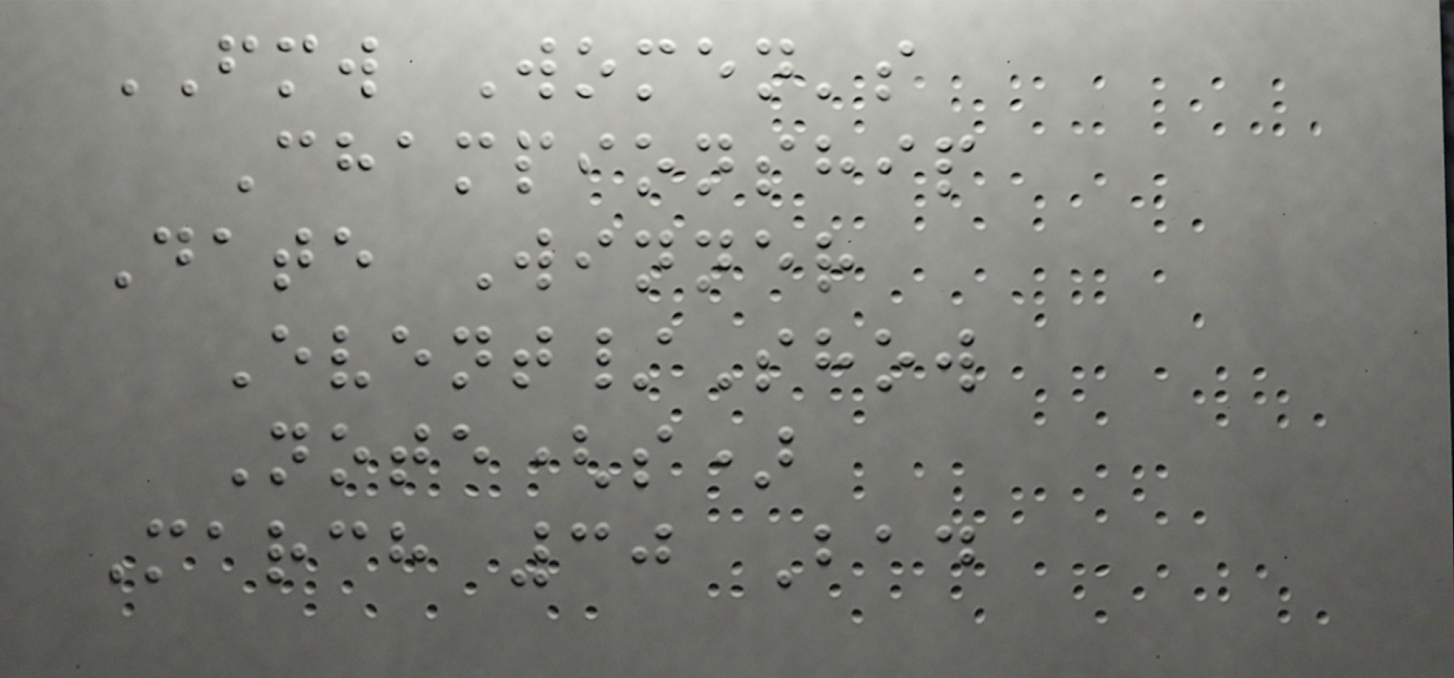FMW Women's
Championship
Date Winner
Event/Show
Note(s)
March 30 Bad
